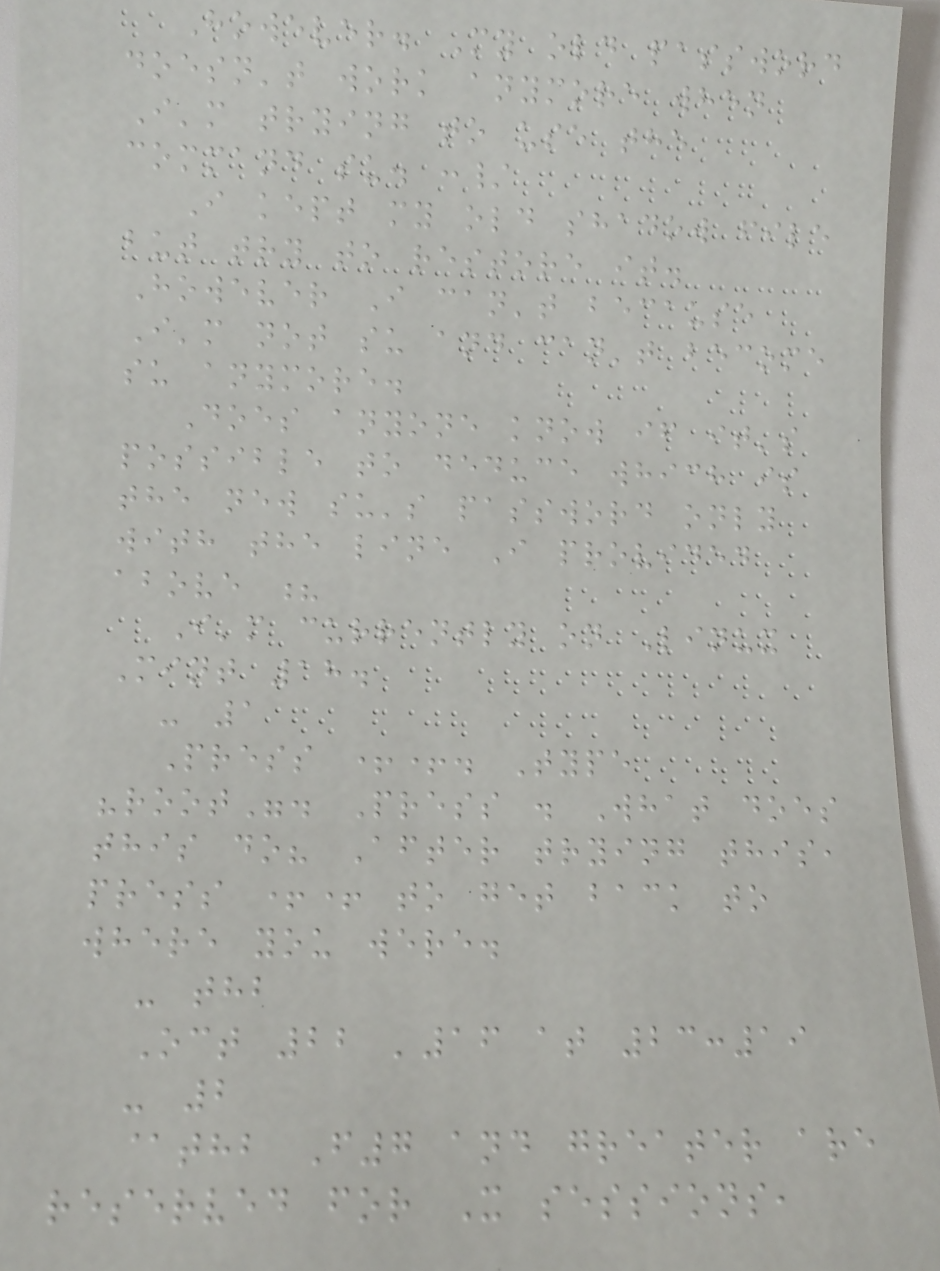However. My old password
doesn't work anymore when
I'm trying to use the
command su. :/
I kept my old shadow file
but try to restore it.
However I can't because
I'm not su and can't become
su anymore.
Does anyone know if it's
possible to deduce which is
the new su's password only
with the line I provided
above ?
I'm currently on Linux
Mint 18.
- 1
Press ++. Type
"root". Press . What does
this do? After trying this,
press ++ to get back to
where you were.
- thb
Oct 22 '16 at 23:19
- 2
@thb F7 and greater are
reserved for X sessions,
